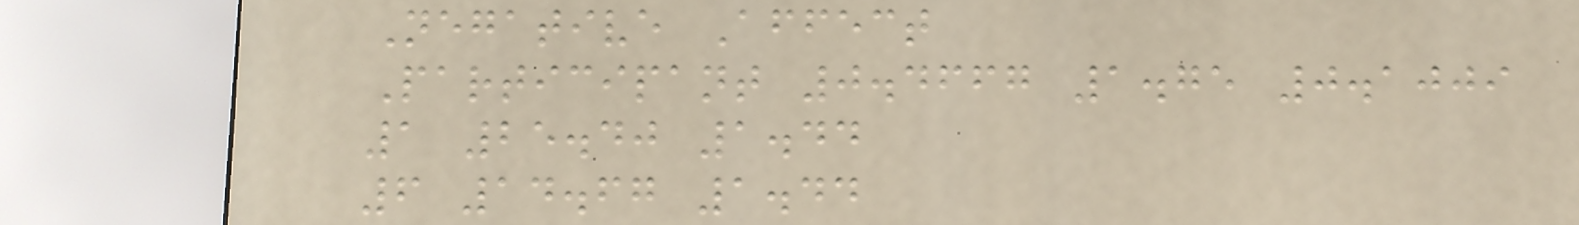Negative Affect
Participant 0.4667 1.75 0.1009
1 25.40 1.44
6 14.67 1.44
